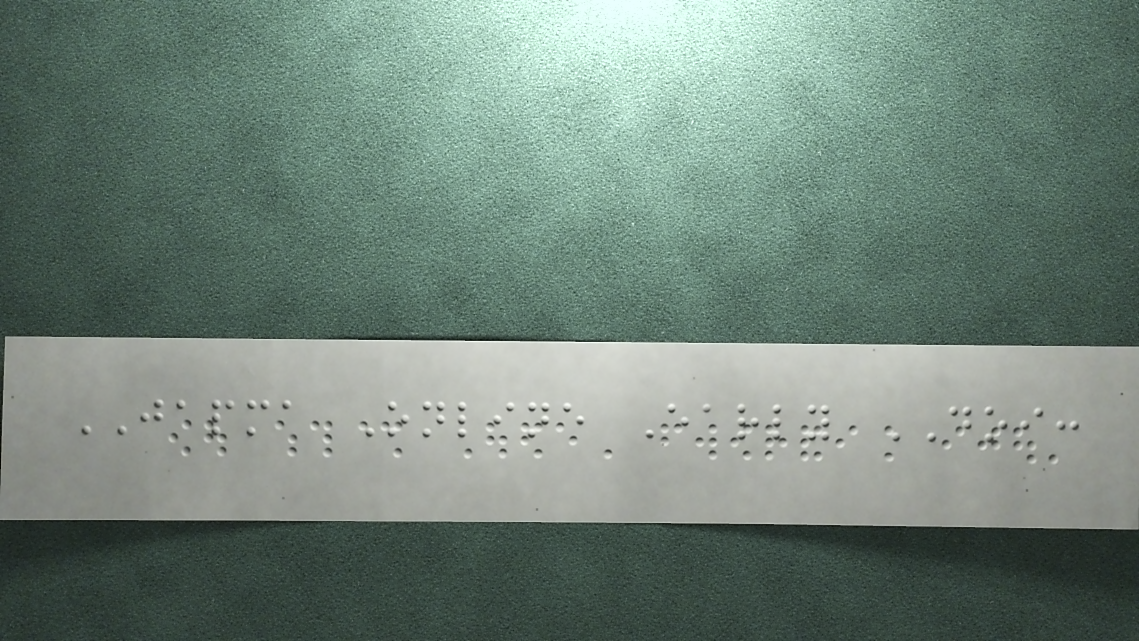JAPMA Online Early DOI:
